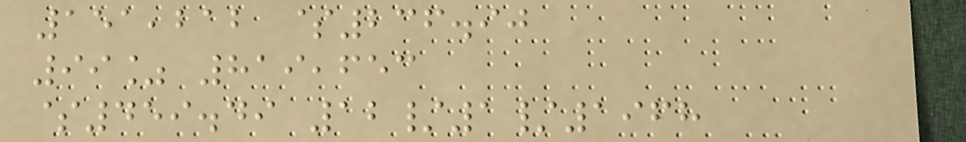151,212 $236.90
99% 819,653
$459.49 12/1/1968
